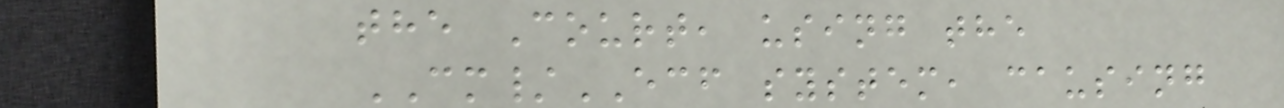the Court, using the
CM/ECF system, causing
